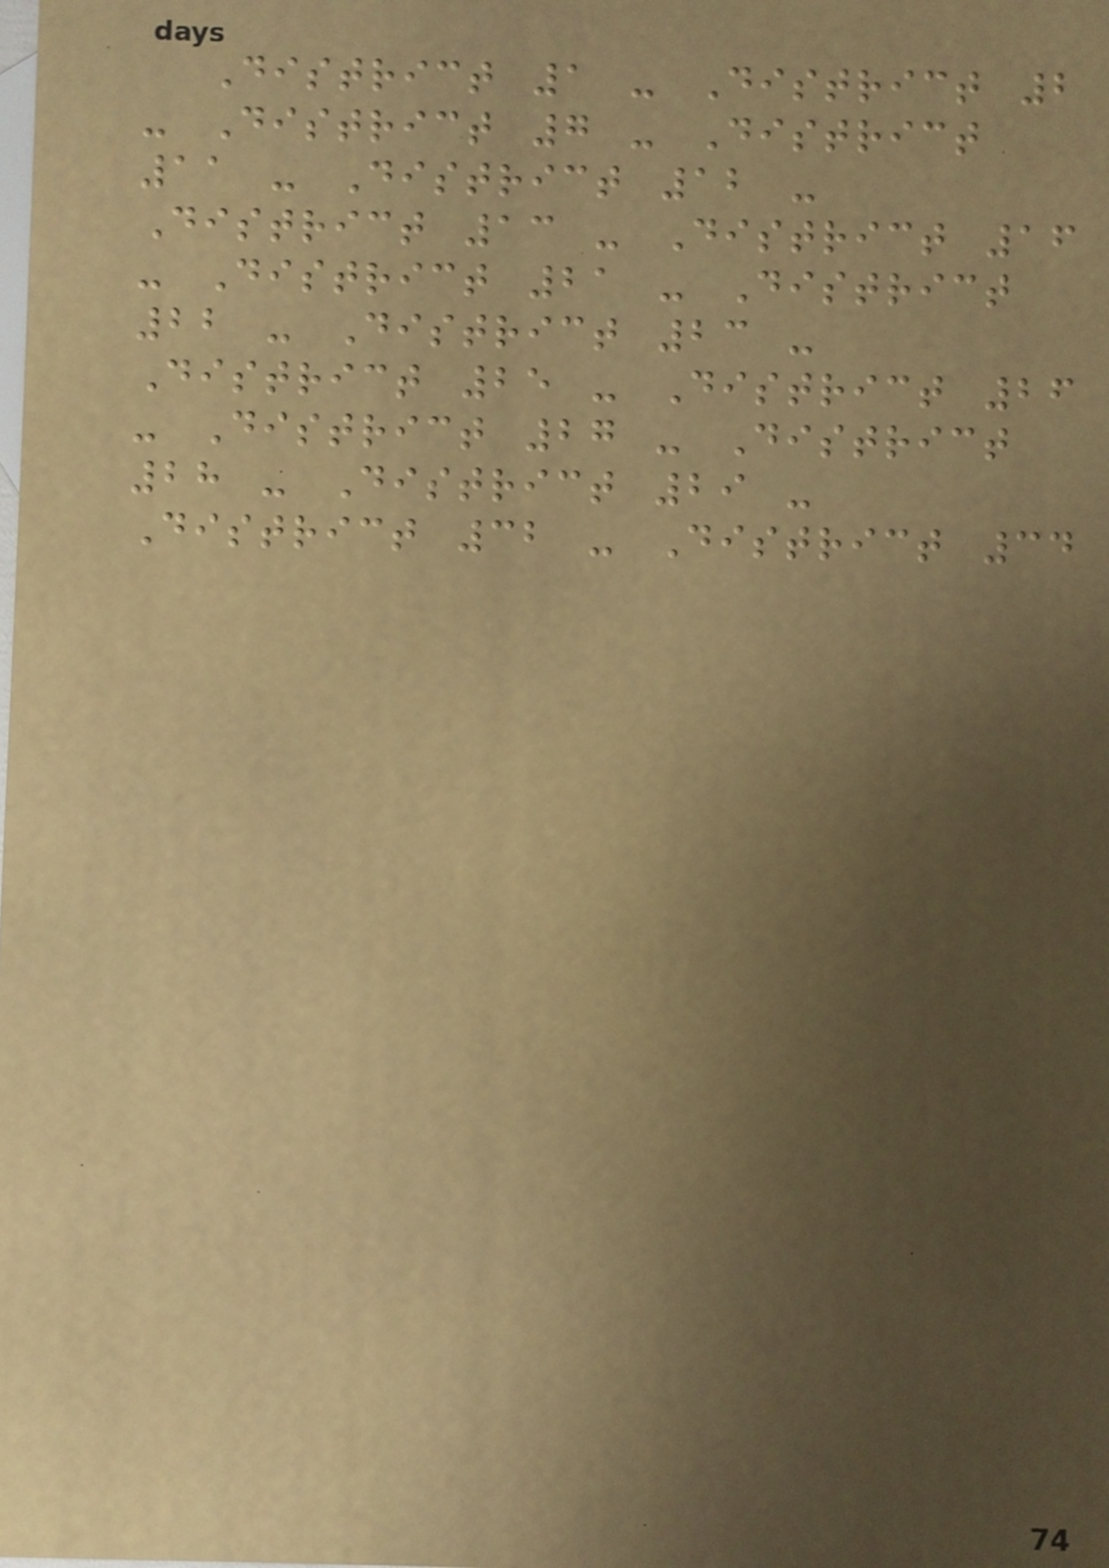District 1 - District 2
- District 7 - District
11 - District 12 -
District 13 - District 16
- District 21 - District
22 - District 23 -
District 25 - District 26
- District 27 - District
28 - District 29 -
District 32 - District 34
